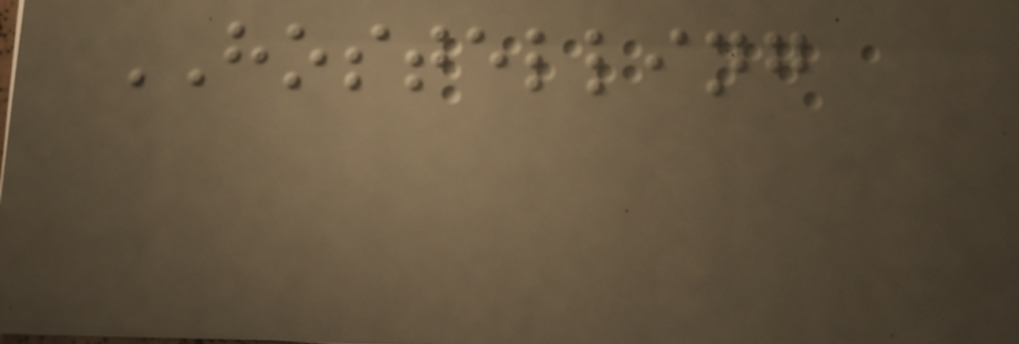HOSTELLING
